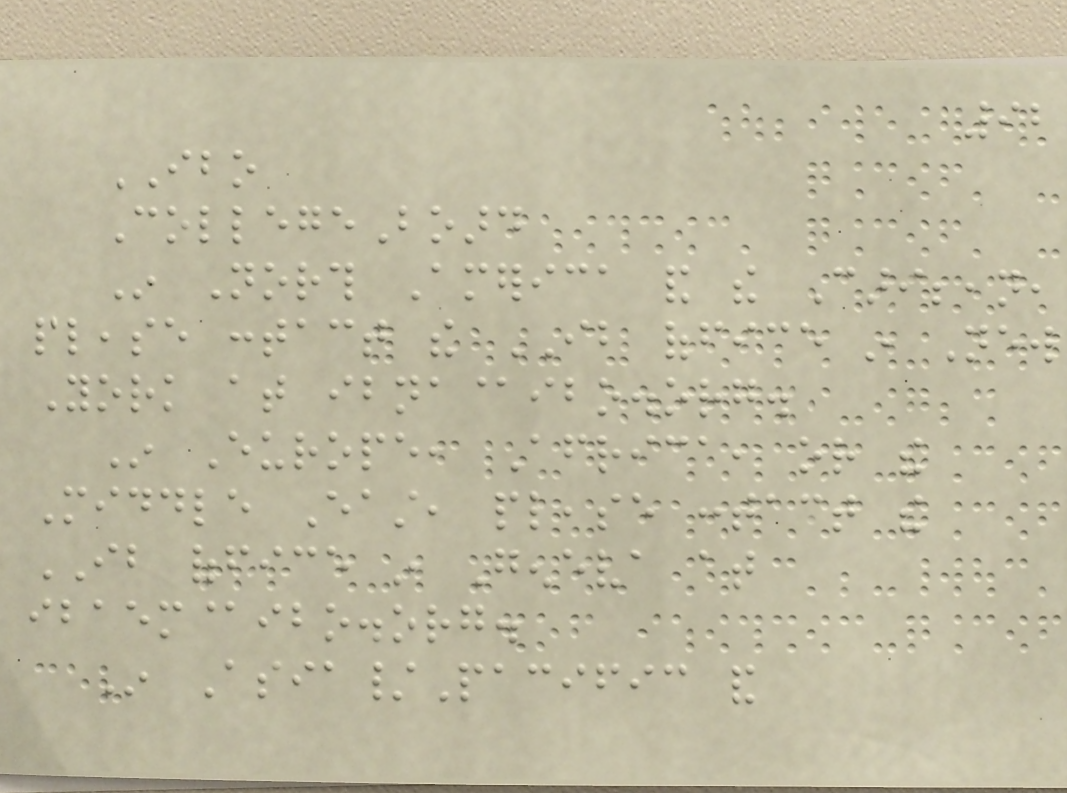92
IBO
CollegeBoard
In North America and the Caribbean,
please contact the IB office in New
York at ibna@ibo.org.
In Europe, Africa, or the
Middle East, please contact the
IB office in Geneva at
ibaem@ibo.org.
In Asia/Pacific and
